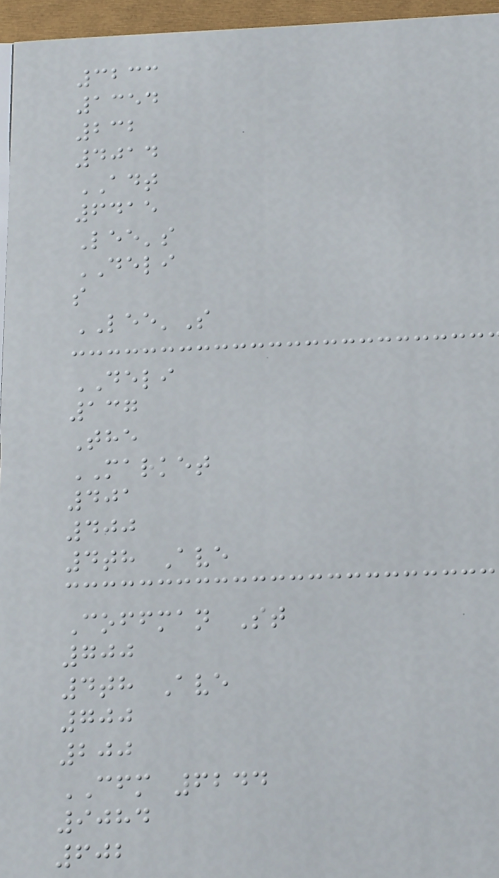3233
1354
232
4014
ADT
6415
Lee's
DELI
s
LEE'S
DELI
137
The
MARKET
401
400
4th Ave
Coffman St
700
4th Ave
700
200
CFM 6244
9084
602
